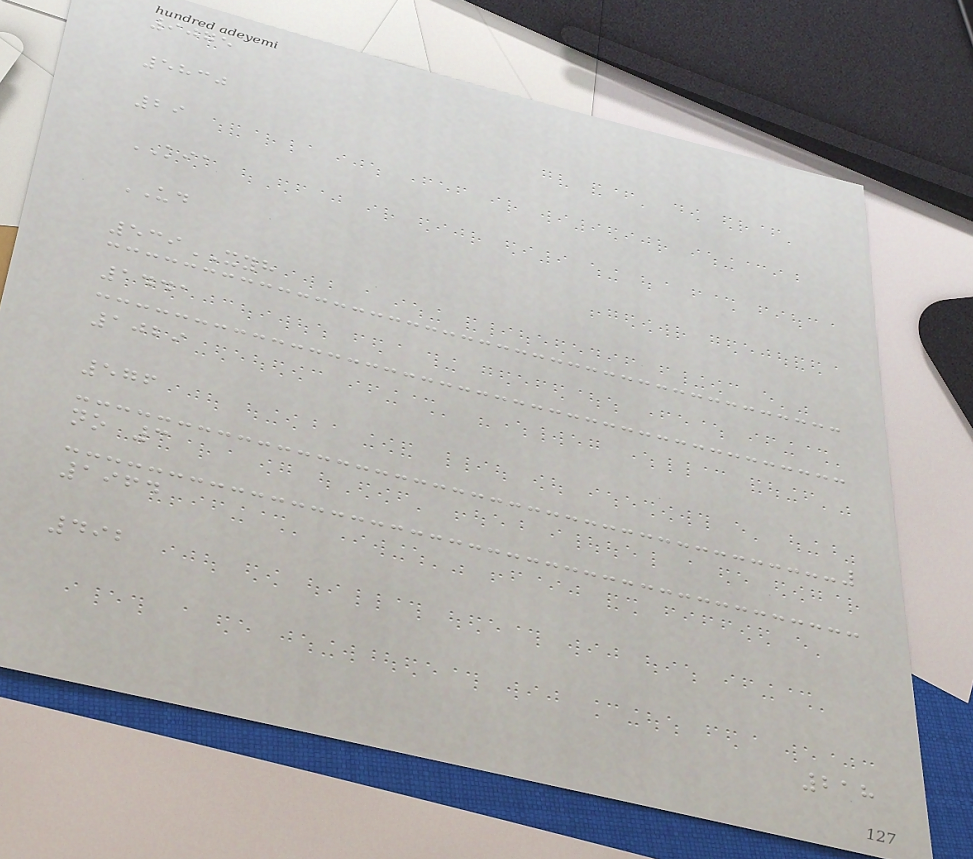9075
5830
29
KIA
UD
539XYH
1441
1029
576
no 3
1964
492
218
